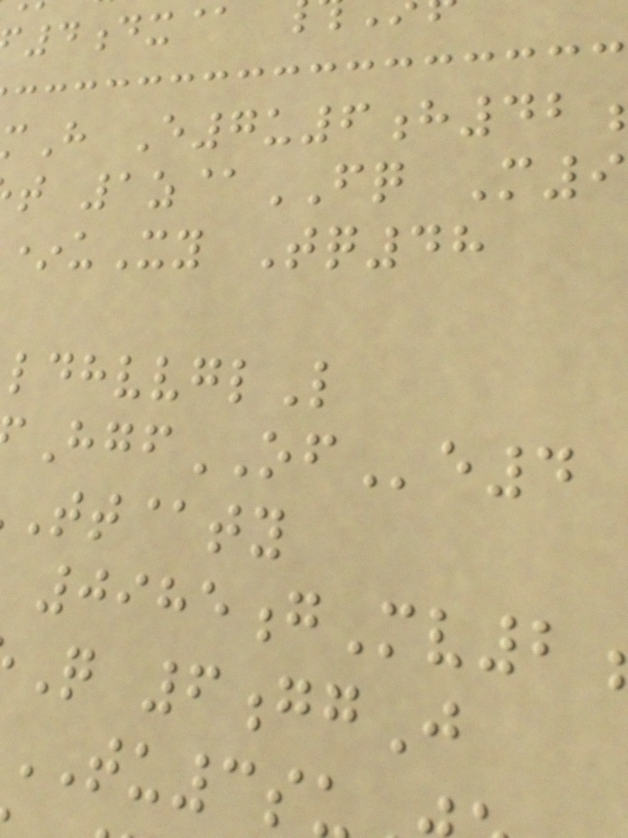4dx@
H E7u6h42
t 1z@FQ M9
*uXy Tq48
ldhvvglL
HgfOFe4
tt@ty
0985gMv2
Q 6ggJ
